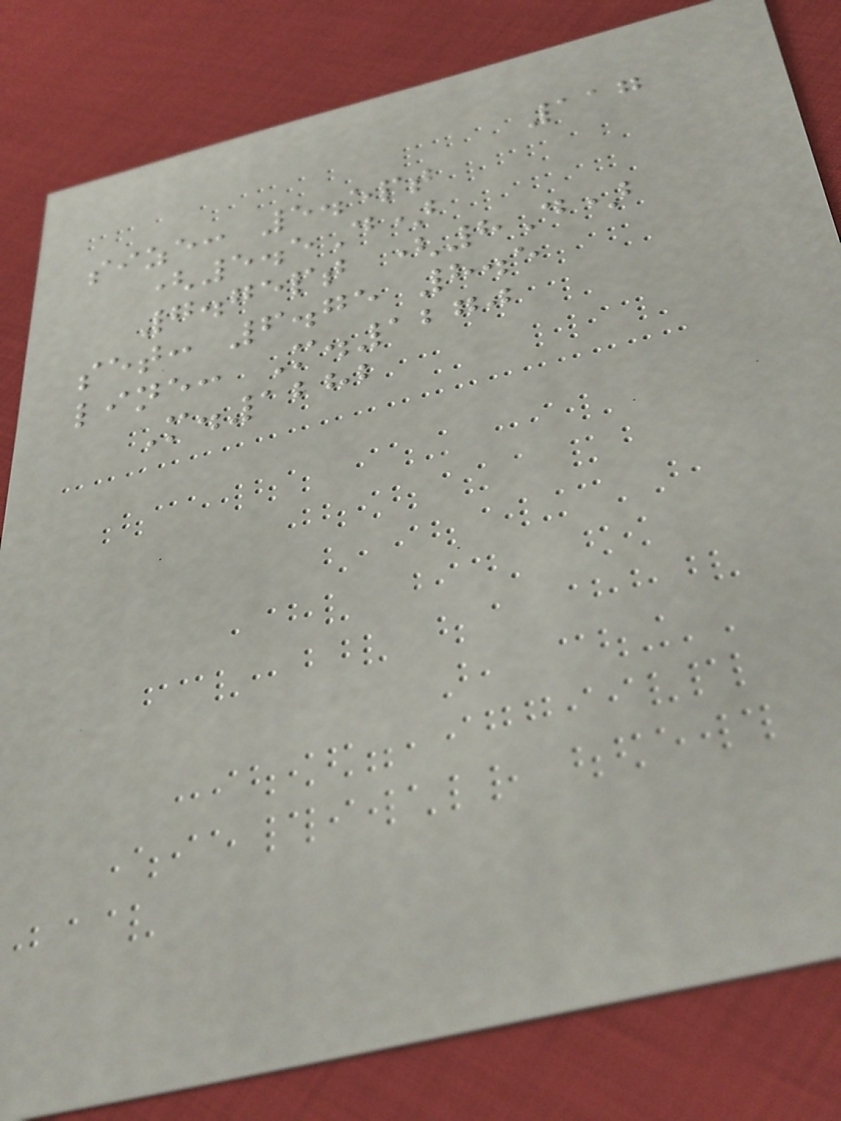117
size: 5.5pt
(5.5D)
7.75pt (8D)
set: 6.75 8.5
line: M.1270
M.1282
